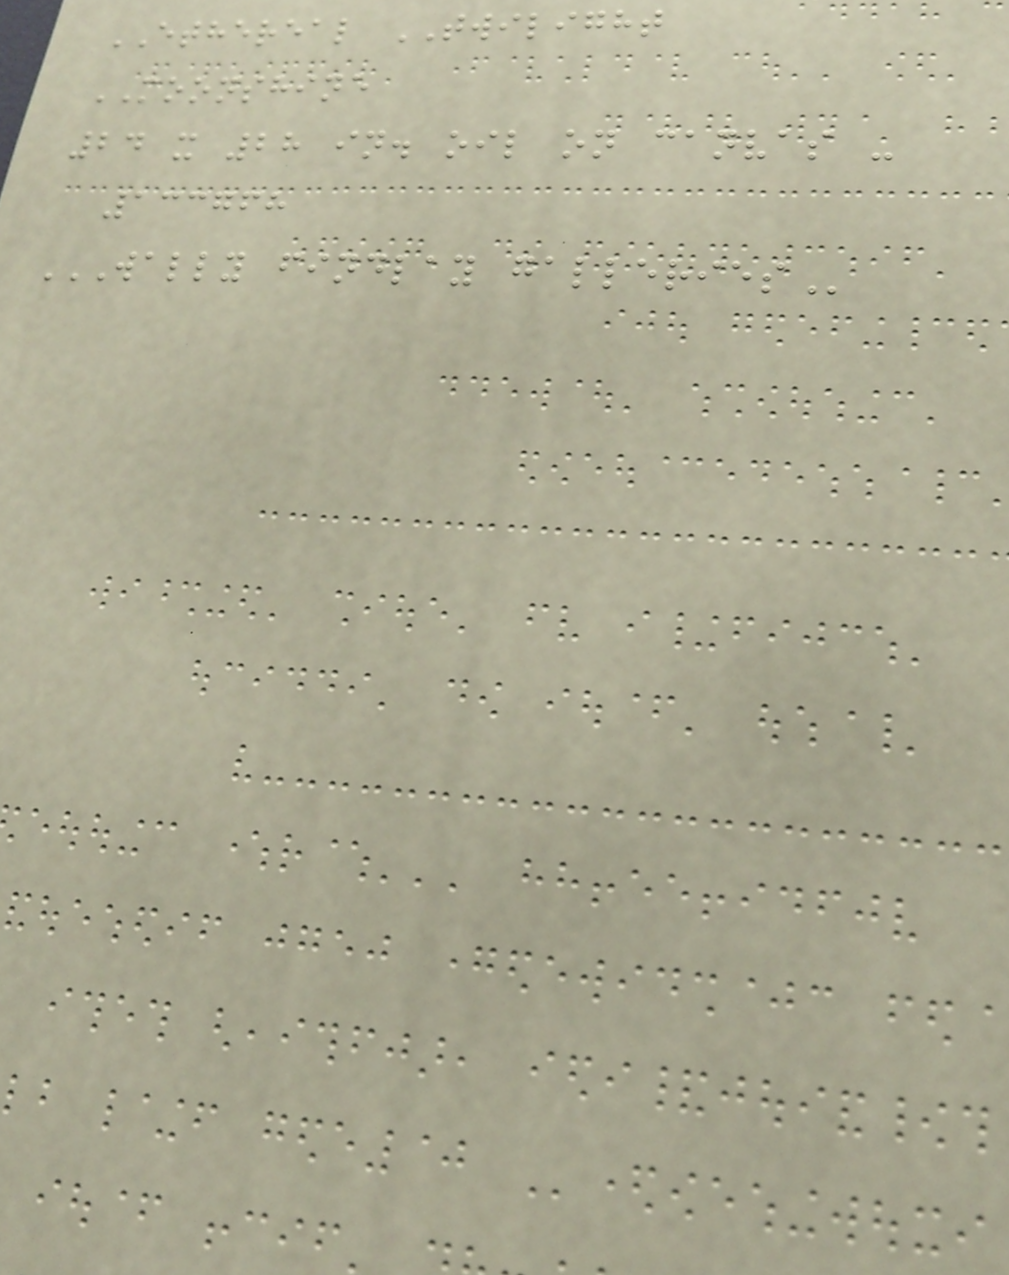ETHEREAL TWILIGHT
MOONSHINE
24 x 28 in. oil on canvas -
133768
WALLY FINDLAY GALLERIES
